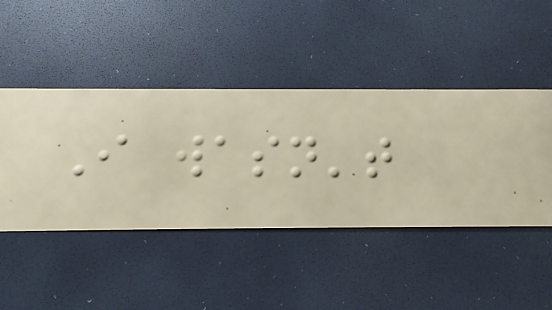I wasn't
